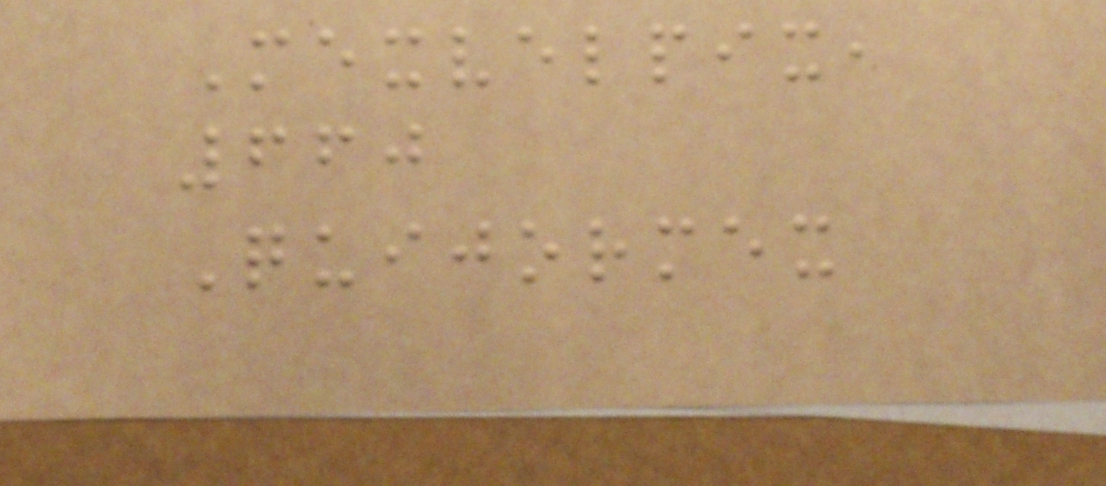Mexvelpix,
660
Quijormex
